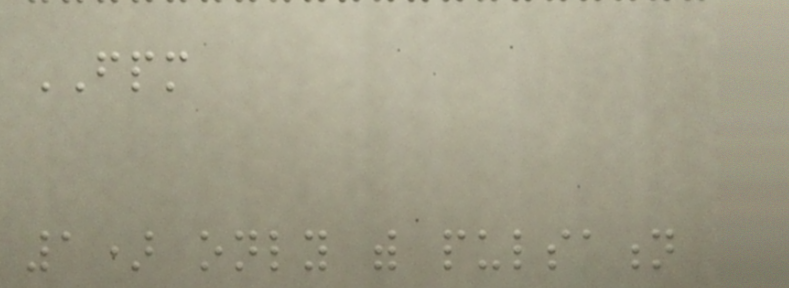FPM
1) only with pulsation
